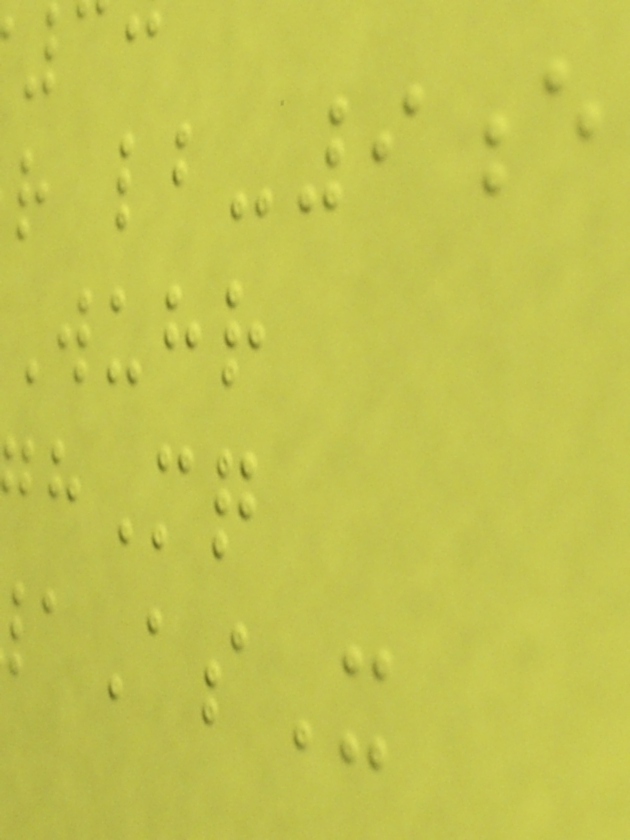r lb-9e
Wuhr
